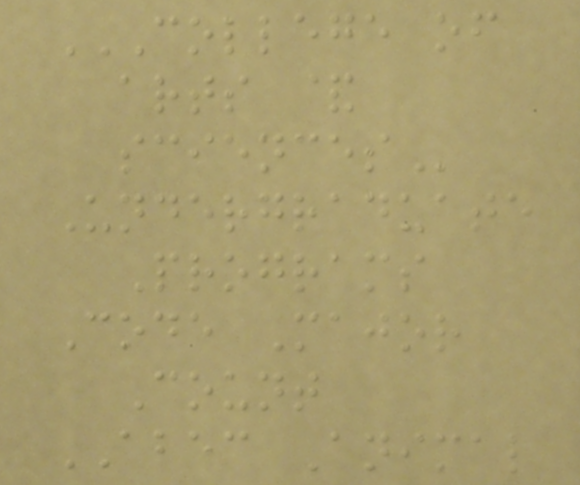COLLEGE OF
ARTS &
SCIENCES
Undergraduate
Programs
Code Major
Count
ABEC Animal
